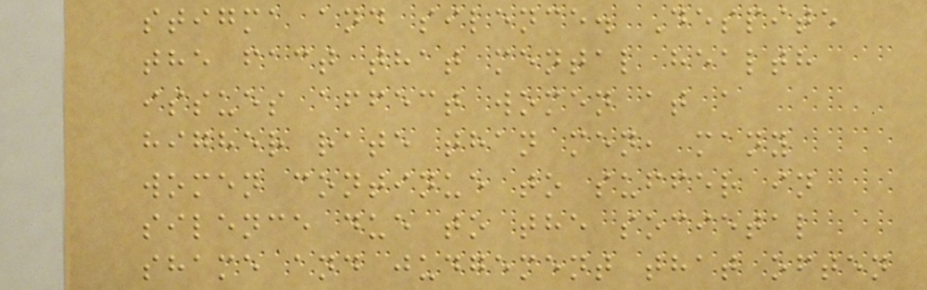stigma and silence. Despite
the fact that mental health
issues affect women at a
higher rate than men, many
women continue to suffer in
silence due to the societal
shame and judgement that often
